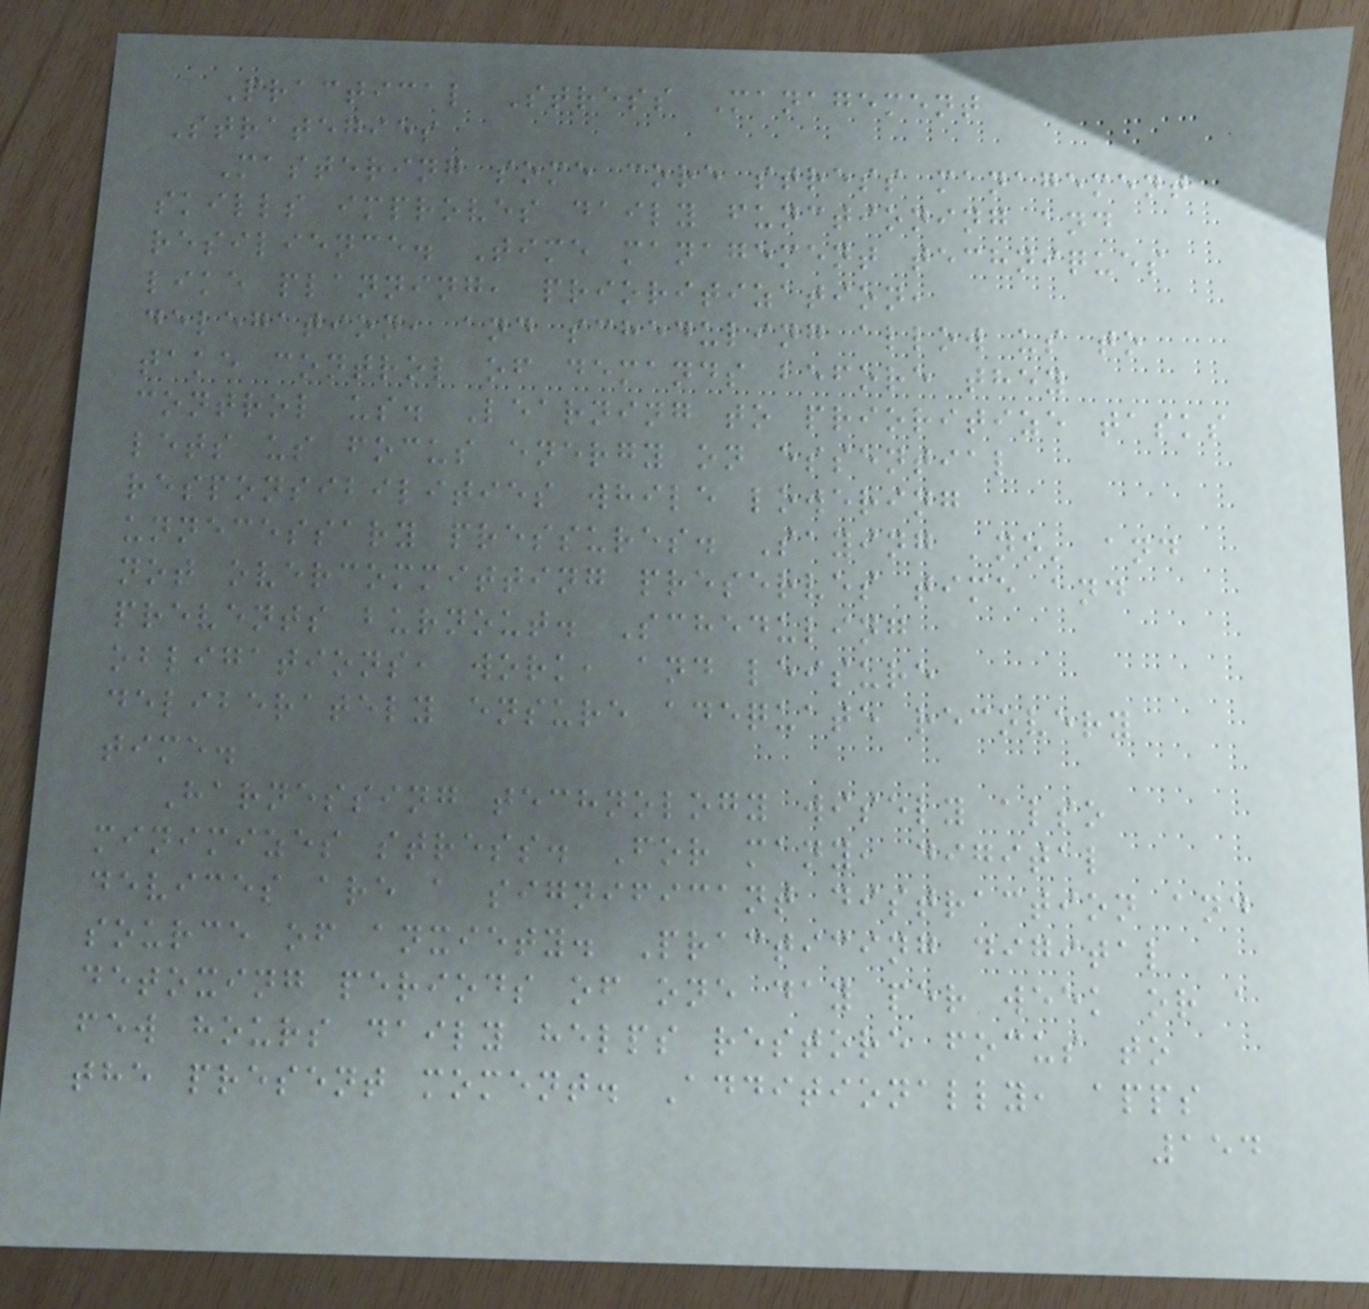Practical Stress Management
Strategies
Mastering some core stress management
skills improves daily functioning and
resilience. Time management techniques
like planning, prioritization,
delegation, and scheduling allow us to
take control of demands before they
control us. Learning to prioritize tasks
lets us focus energy on essential
responsibilities while lowering
unnecessary pressures. Saying 'no' and
not overcommitting preserves time and
prevents burnout. Scheduling
obligations, work, and leisure
deliberately ensure adequate recovery
time.
Harnessing technology wisely also
minimizes stress. For many, digital
devices are a significant distraction and
source of anxiety. Practicing digital
detoxing periods of one day per week or a
few hours daily helps restore focus to
the present moment. Additionally, apps
154
